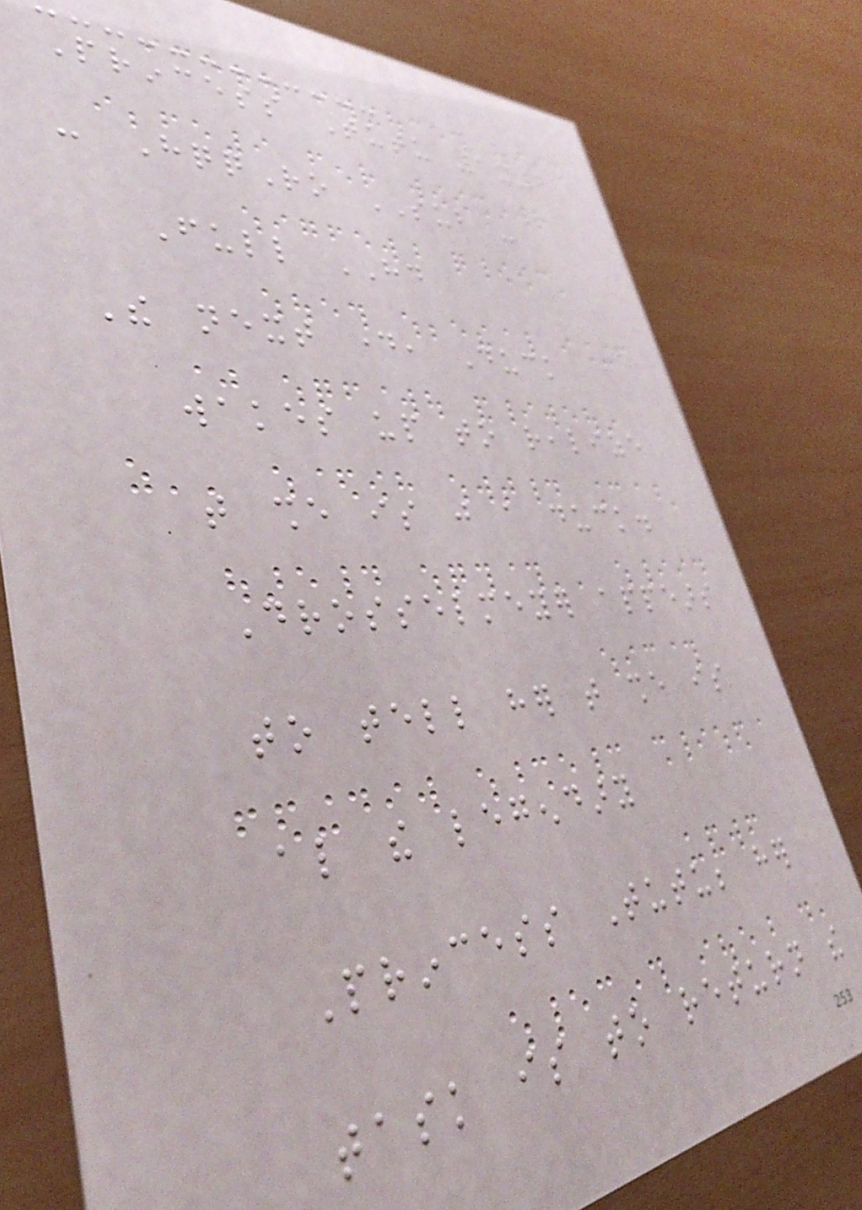Princess Tutu 1x2
- HqqRo SUB -
Full HD
The next day, Duck
wakes up to realize
that she is just a duck.
Drosselmeyer appears
to tell her that she is
also the legendary
Princess Tutu; her
task is to return the
